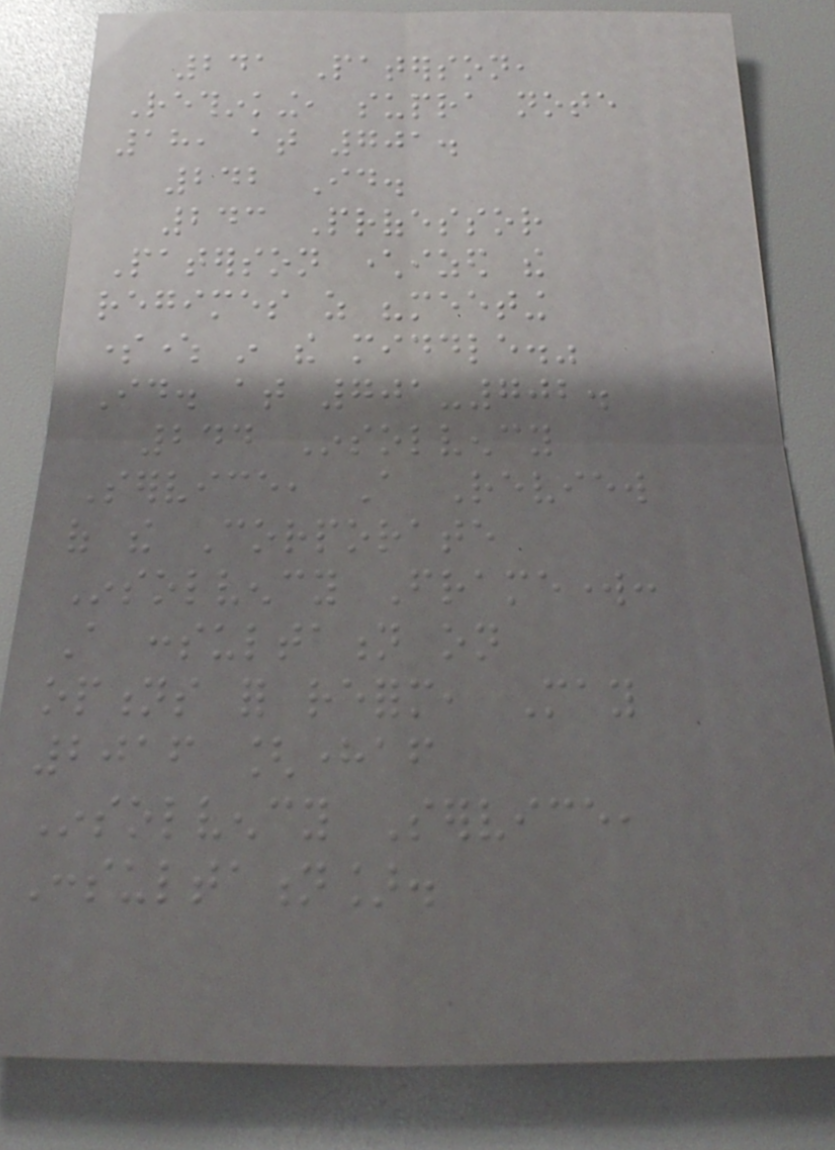241 Paterson,
Rethinking, supra note
18, at 701.
242 Id.
243 Professor
Paterson characterized the
regimes as "meeting
somewhere in the middle."
Id. at 701-702.
244 Insolvency
Service, A Review
of the Corporate
Insolvency Framework:
A consultation on
options for reform, May
2016 [hereafter
Insolvency Service,
Consultation].
